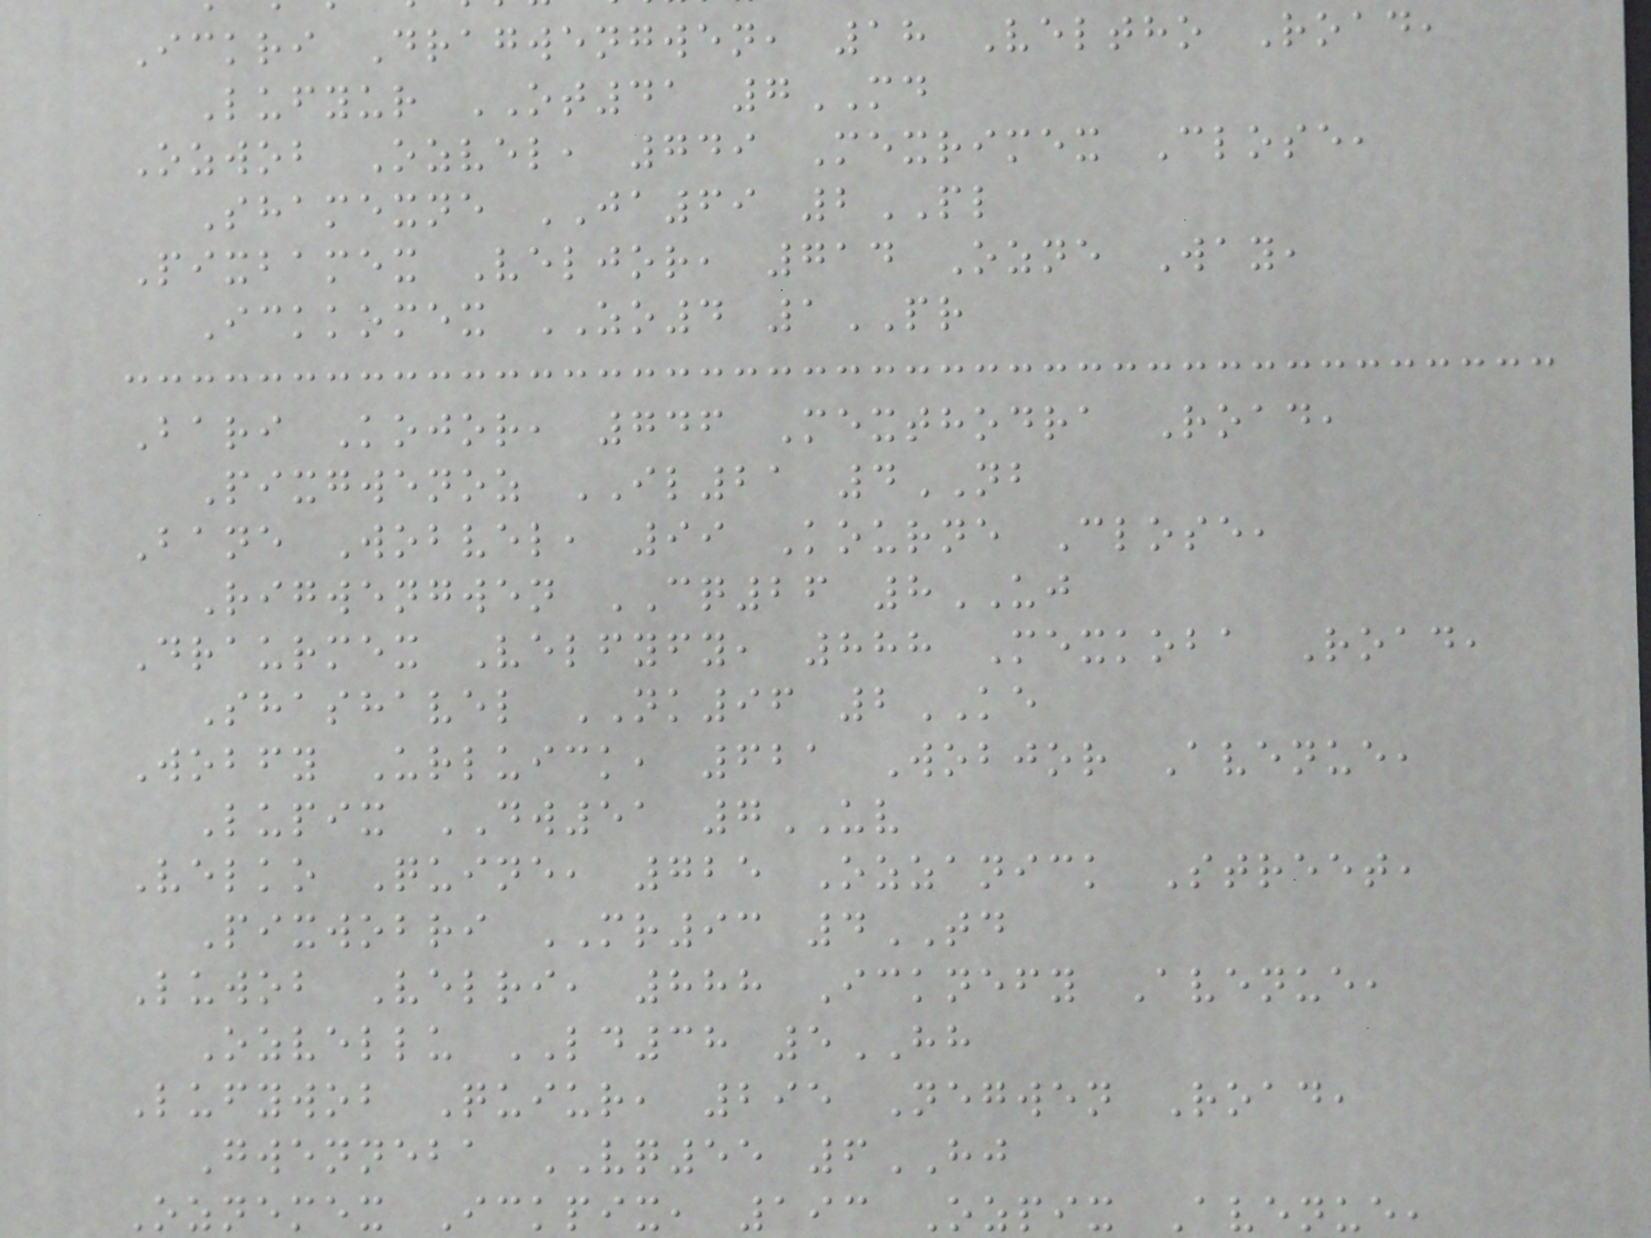Ickri Dragwengwen, 18 Veltho Road,
Lufyur OT41 7MD
Ozwob Ozvel, 749 Mexrimex Close,
Shamexne JA69 2PL
Pixbamex Veljor, 714 Ozne Way,
Ickkomex ZO4 1PR
Bari Kojor, 746 Mexthodra Road,
Pixgwenoz IL21 4NB
Bane Wobvel, 99 Kourne Close,
Rigwengwen CQ26 8UJ
Draurmex Velfyfy, 888 Mexkoba Road,
Shashavel NK96 2KE
Wobfy Urluick, 621 Wobjor Avenue,
Lupix DW51 7UV
Velko Quine, 725 Ozzanick Street,
Pixwobri MR93 4TD
Luwob Velri, 888 Icknefy Avenue,
Ozvellu LD38 5HH
Lufywob Quiur, 295 Negwen Road,
Gwenneba VQ55 6HJ
Oznemex Ickpix, 193 Ozpix Avenue,
